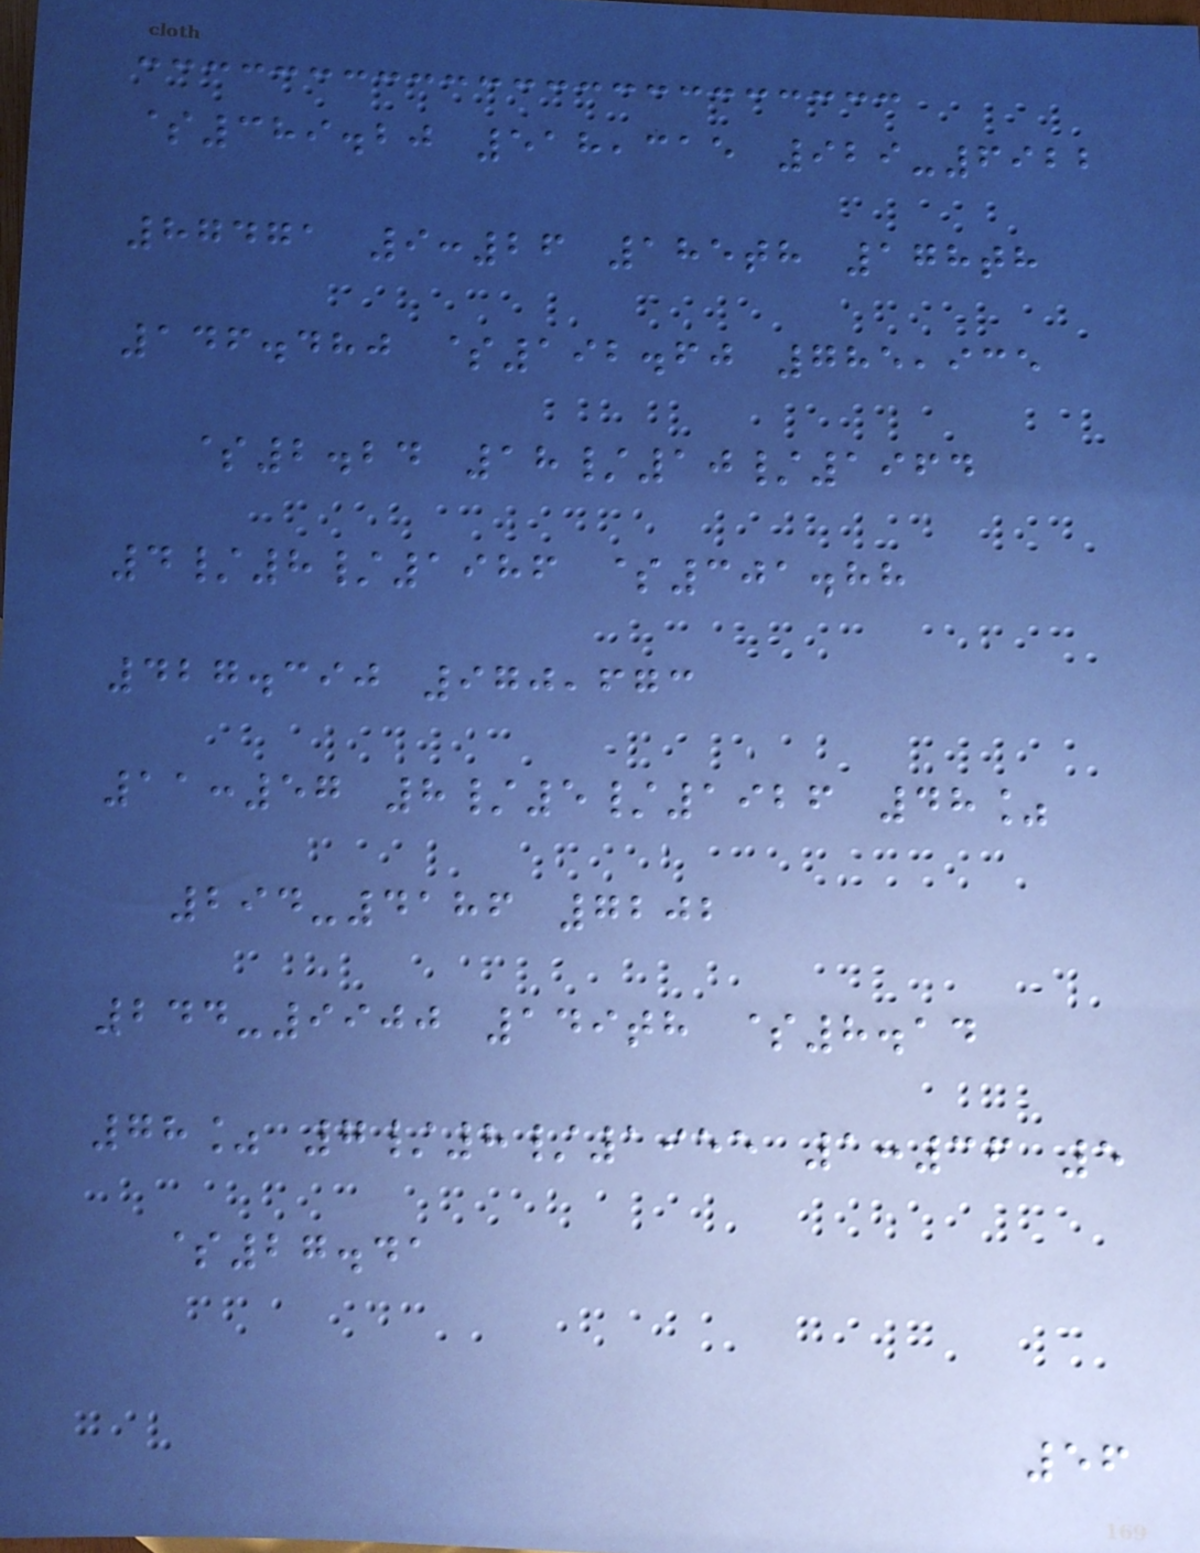$389.20 518,315 929-6922
87471 9:26 185th 178th
146.480 $192.60 785,935
$2.24 18/10/1964
4/8/1986 $301.88
427.390 970,673
11:57 8/5/1926 48%
294-4186 7202
244-9900 149th $8.14
78% 7/8/1955 1:36 5
$27.41
56
